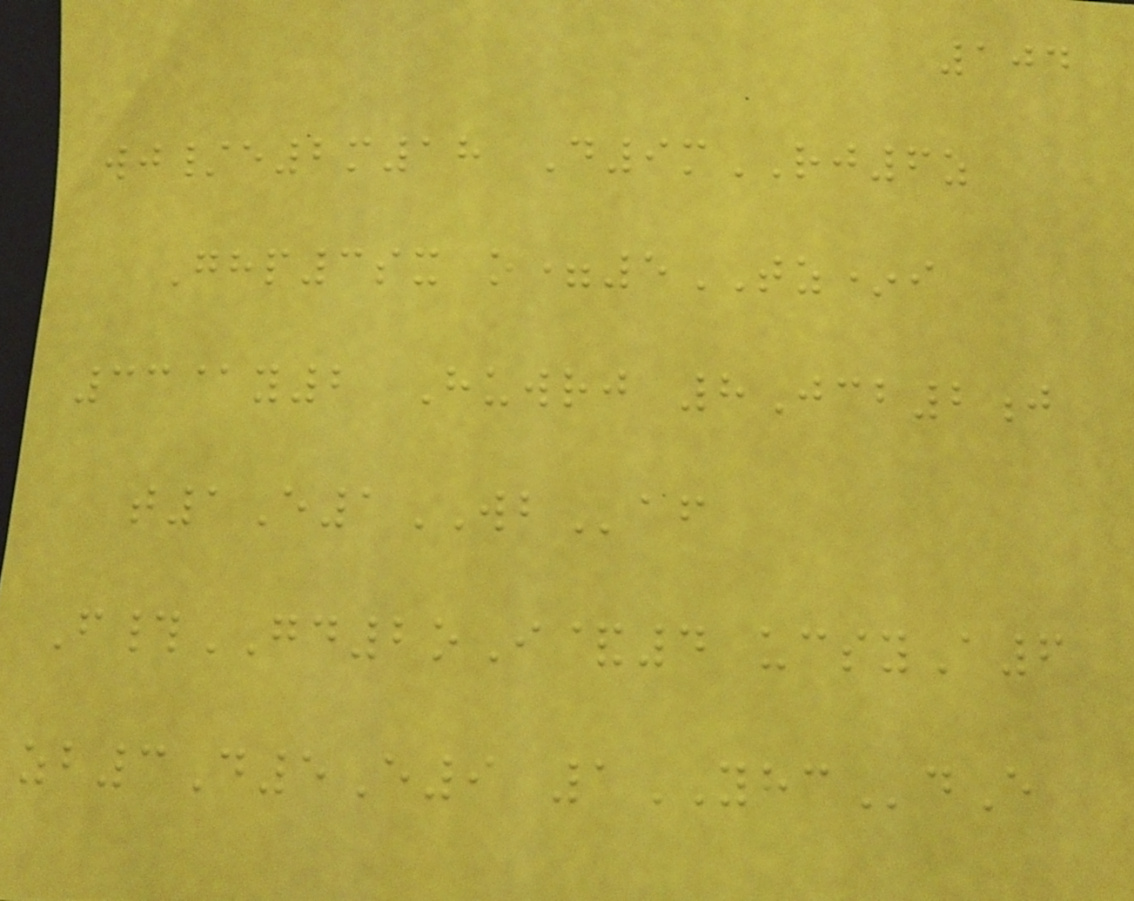104
wj/e2m18 D9mRJ6z
Ghp3sx o=5TZ*i
33@y2 Huwrj 8Jcb2j
t1E1WBaf
F#GD2oI&4 ucsyA6
zb3D5E9 1YHCdE
